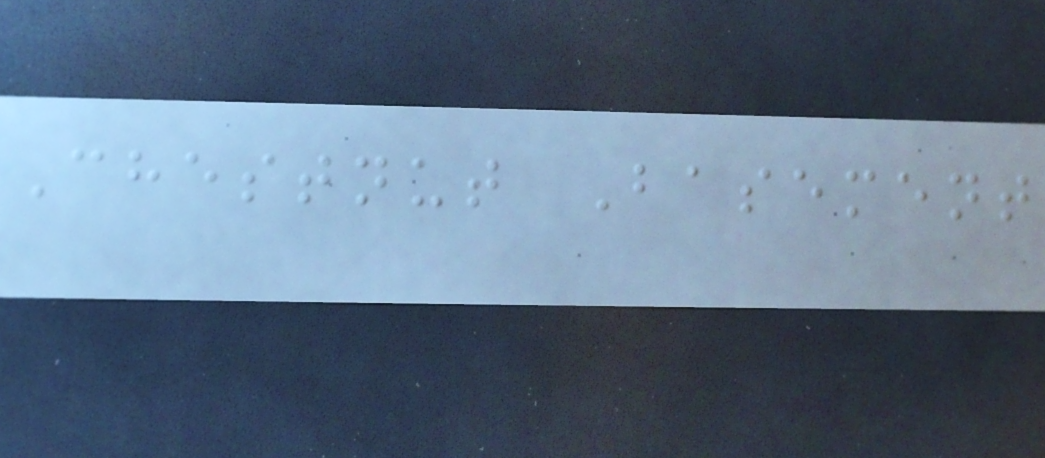Chestnut Basement
